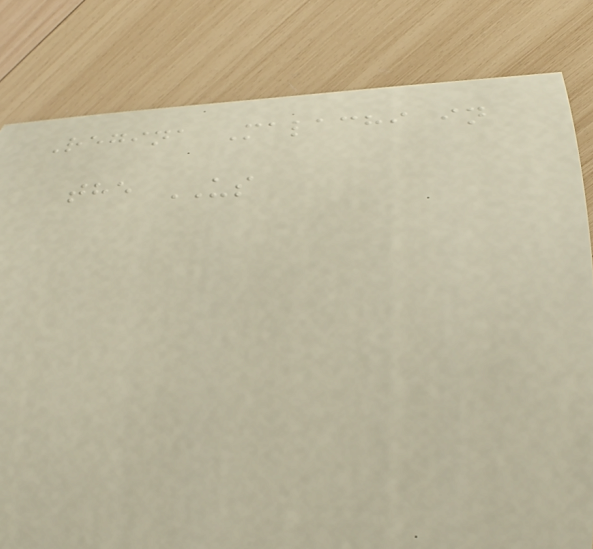Regina Malachi in
the US
